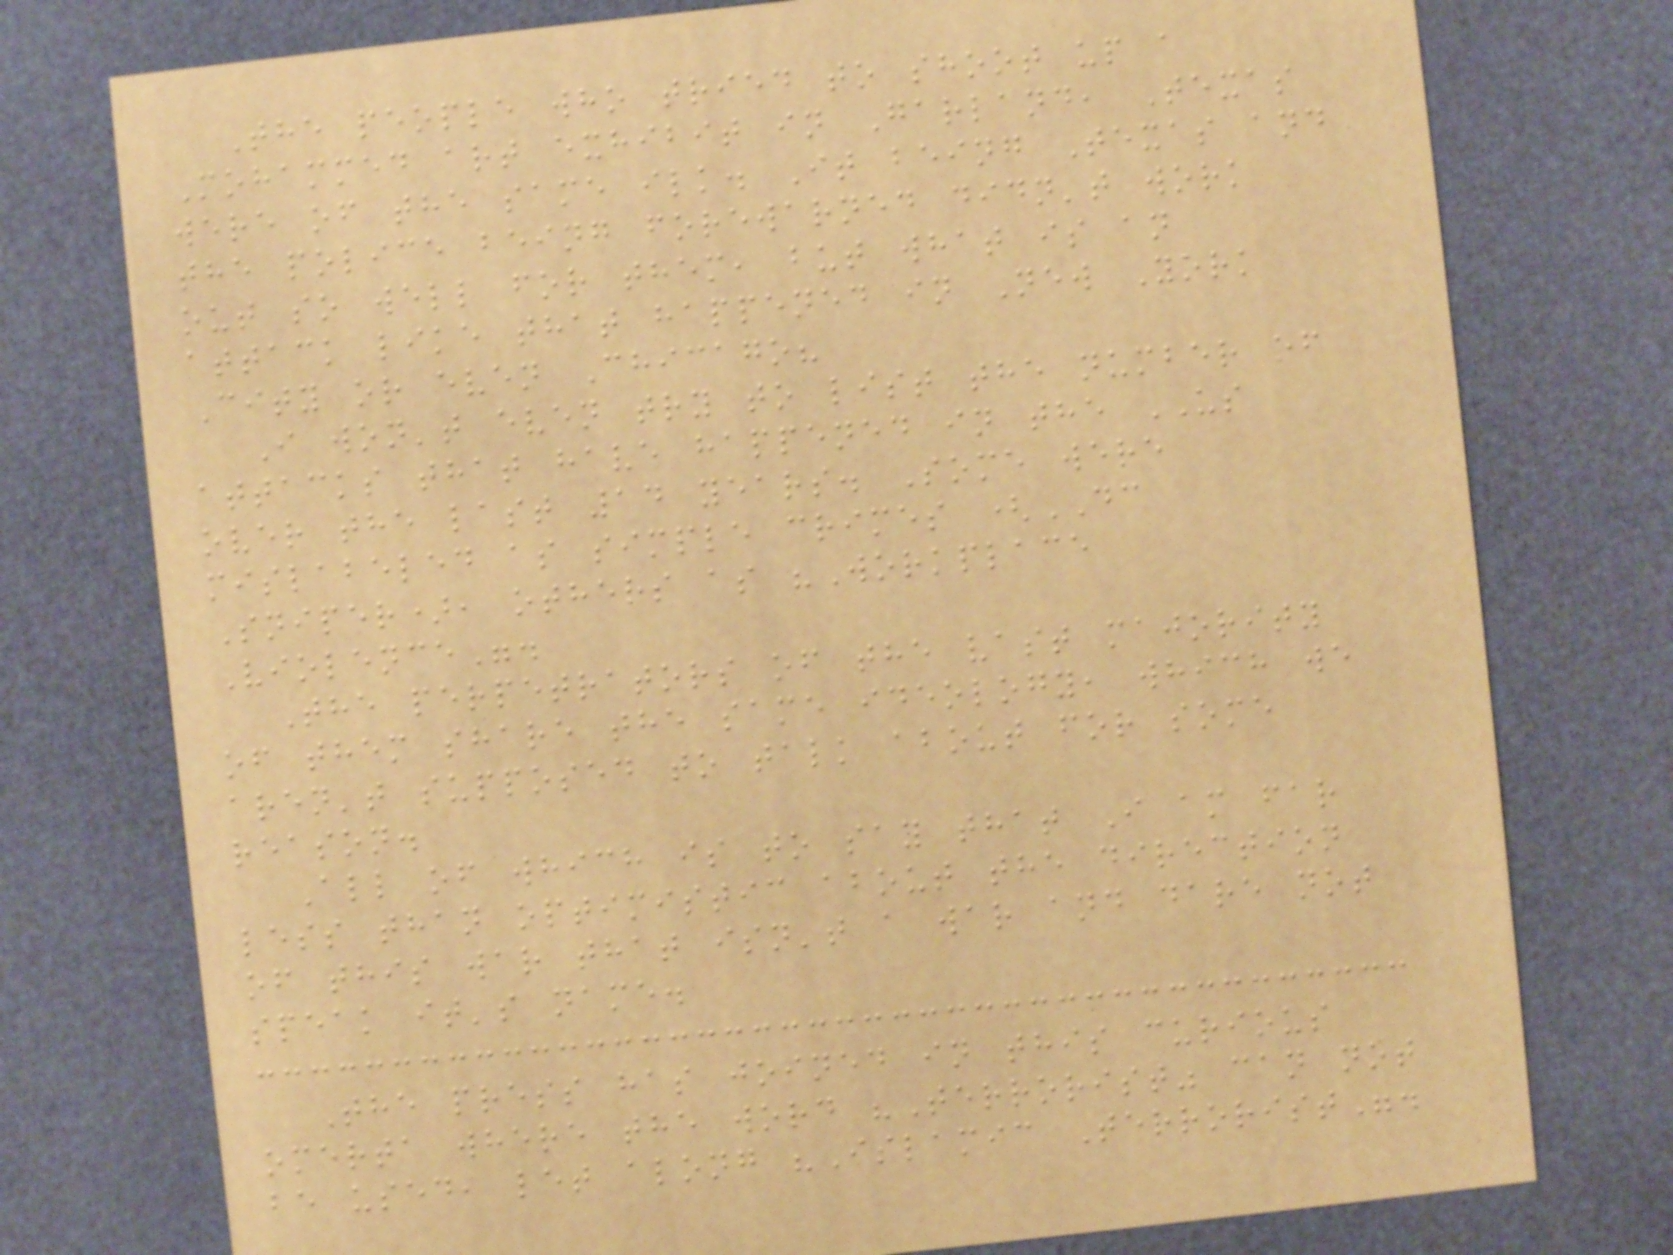The people who tried to shoot up a
Mohammed art exhibit in Garland, Texas
were of the same ilk. It being Texas and
the police being forewarned didn't work
out so well for them, but what is an
attack like that happened in New York
City or even Chicago?
I won't even try to list the number of
attacks that have happened in the US
over the last 14 years. Some were
mislabeled as simple crimes (DC
Sniper), others as "Workplace
Violence".
The perpetrators of the vast majority
of them share the same ideology, which we
aren't supposed to talk about for some
reason.
All of which is to say that I am far
less than optimistic about the direction
of this war that isn't a war and dare not
speak it's name.
The press has joined in this curious
omerta where the word "Terrorist" can not
be used, let along "Islamic Terrorist".
